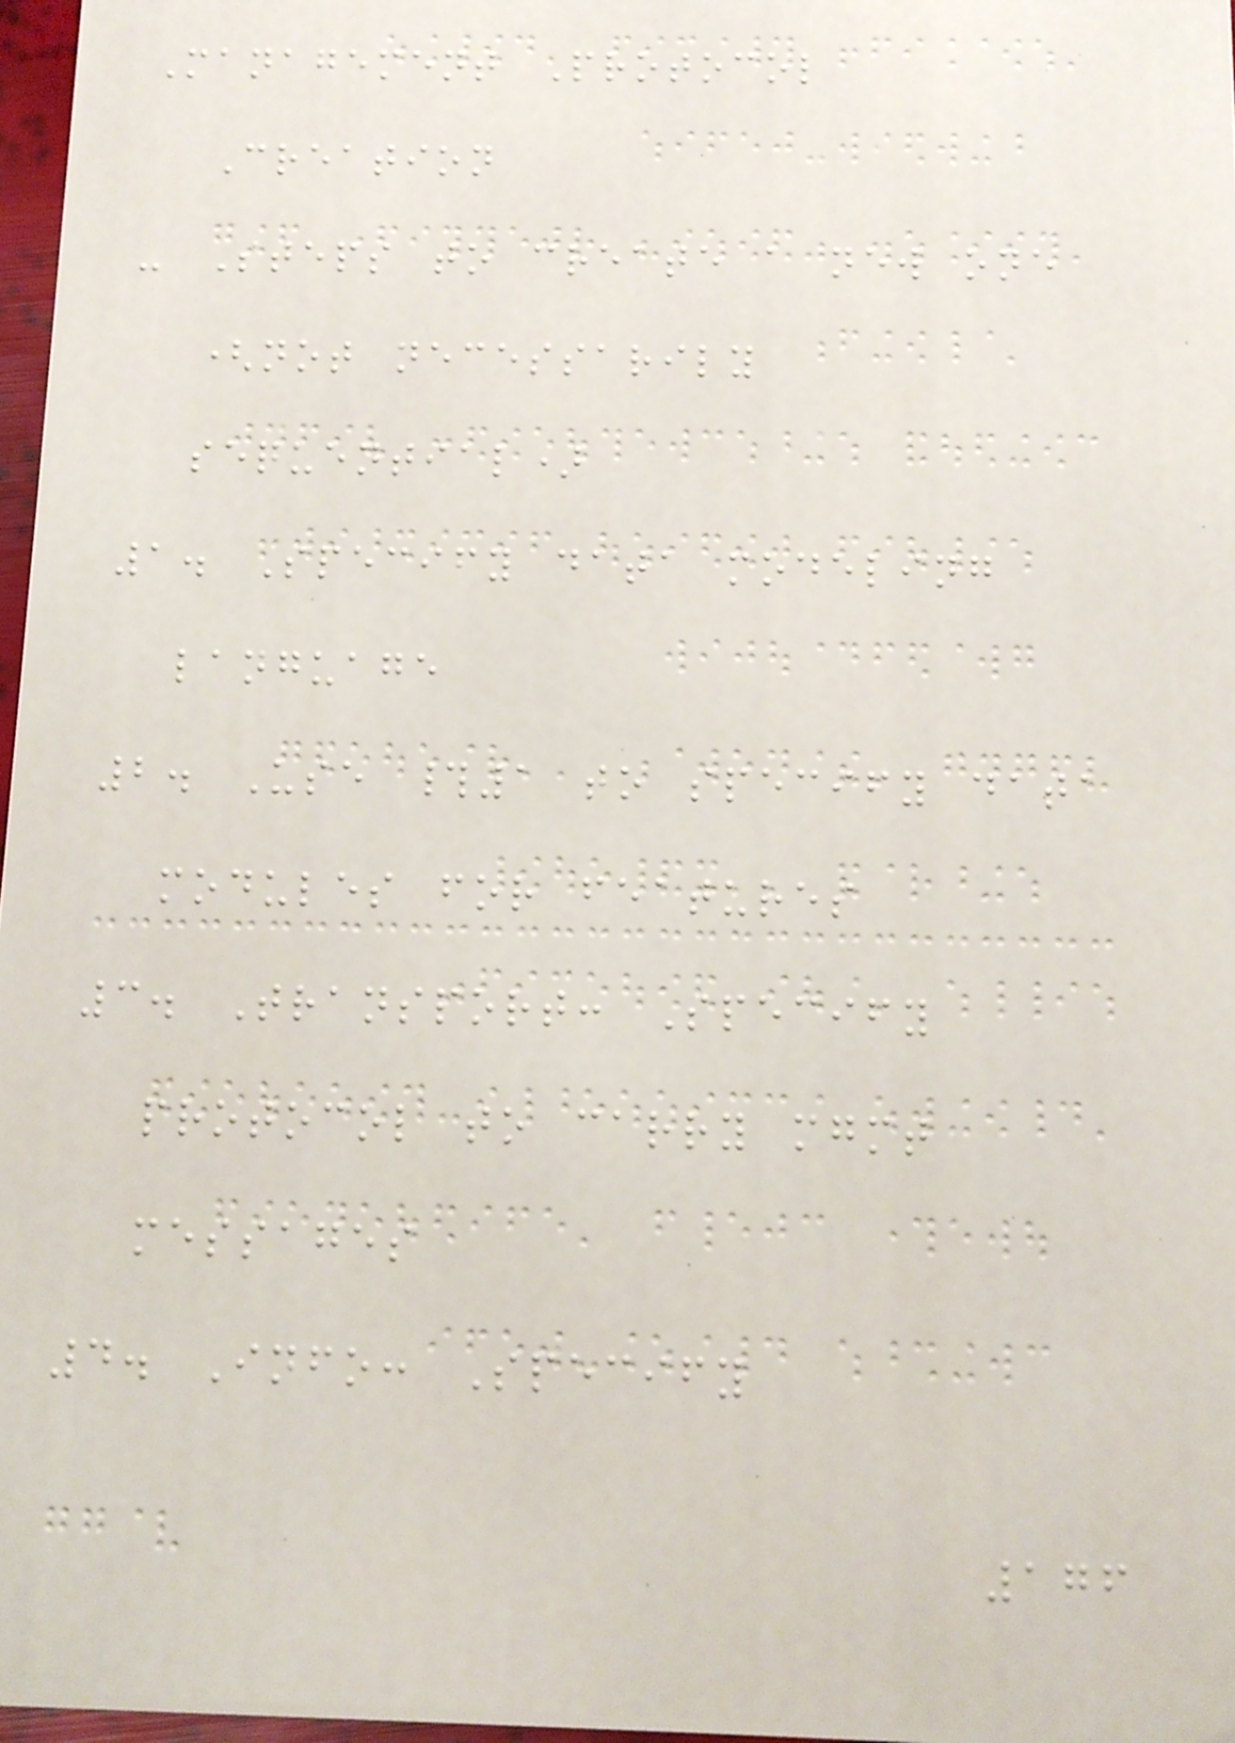Management Protocol
Creation
- Steps to create a new one
(not necessarily
sequential)
1. Specify data modeling
language
2. Use #1 to specify data
modules for features
3. Transport: Specify
protocol to carry mgmt
messages
4. Info: Specify
176
